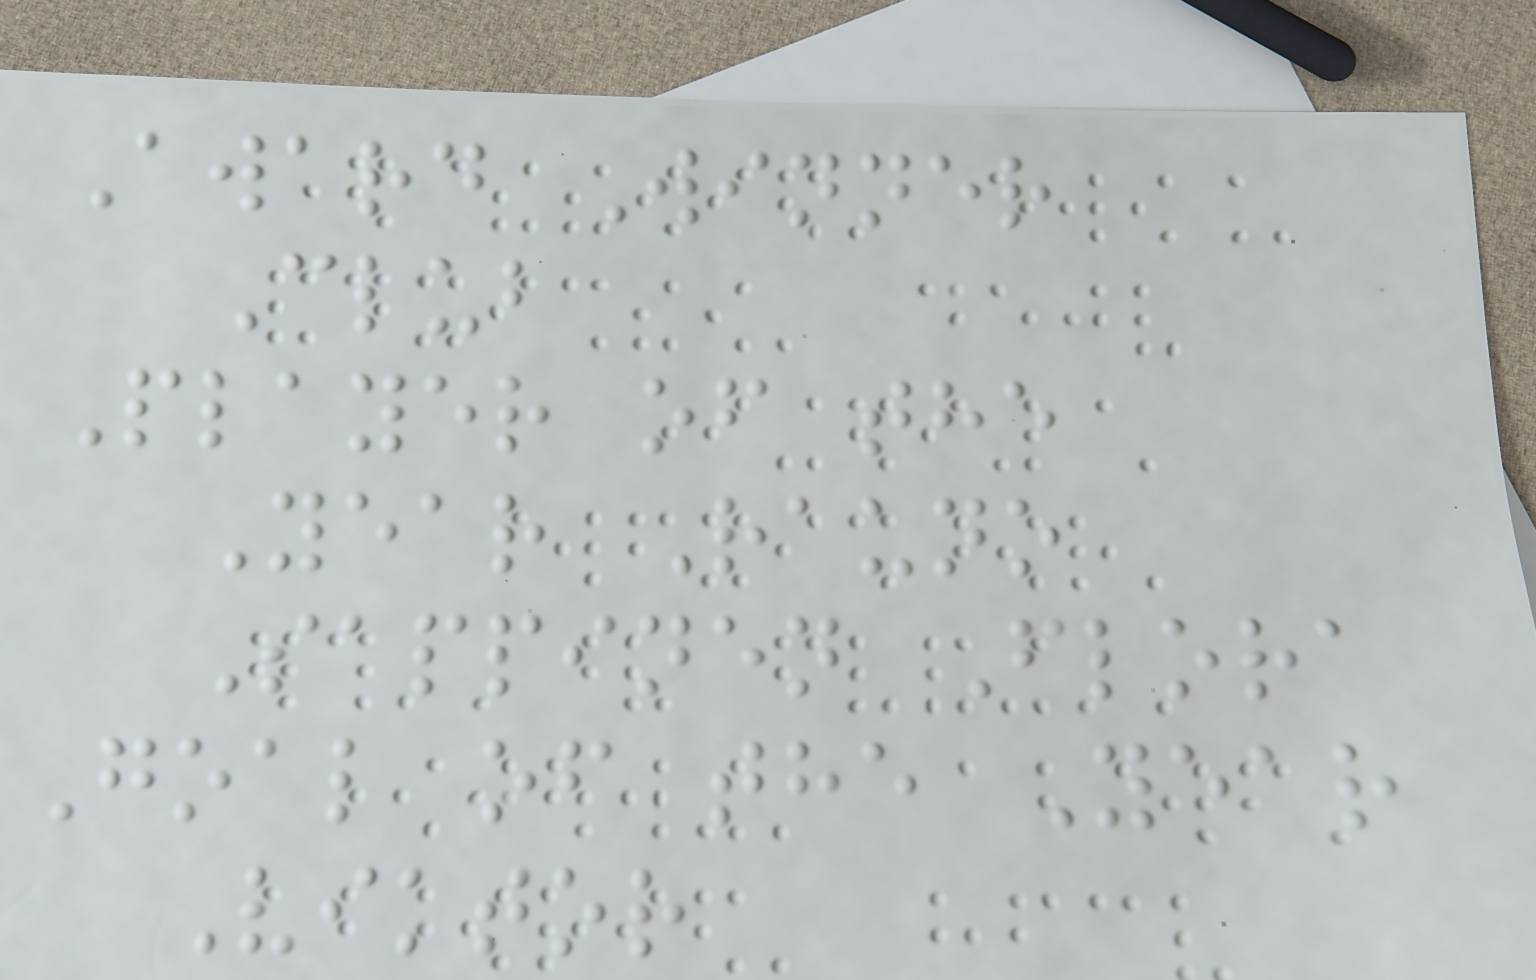Award Winner
Club
Player of the
Year Rauno
Sappinen Flora
Goal of the Year
Viktor
